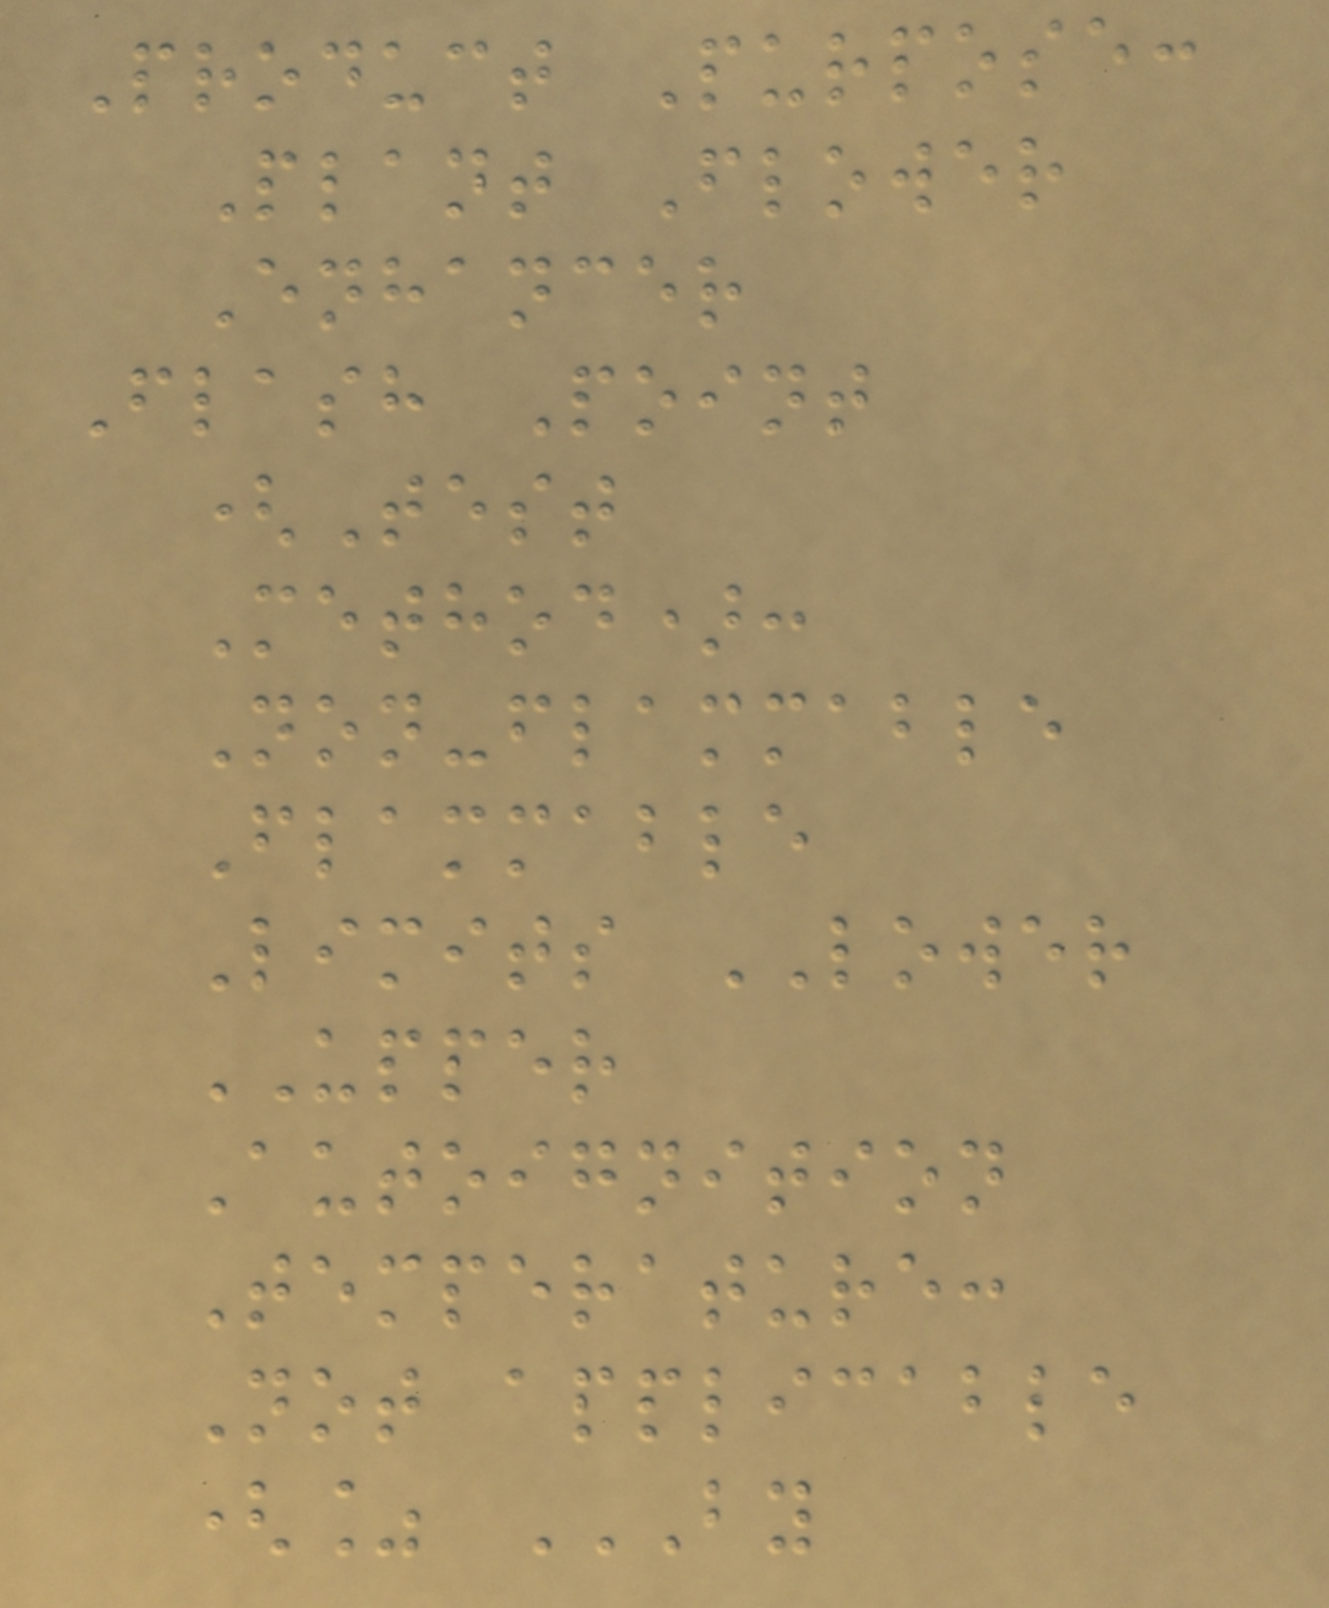Product Purpose:
Plant Flower
Enhancer
Flash Point
(Test
Method):
Non-flammable
Flammable
Limits LOWER
UPPER
Autoignition
Temperature:
Not applicable
(% BY
